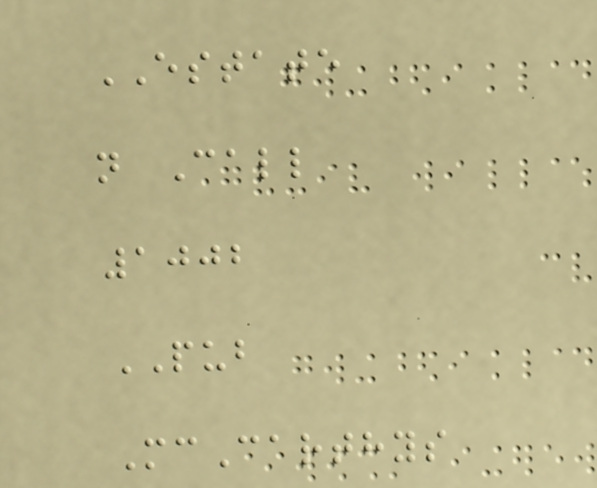ESTATE
n Call
1002
PUB
McCarthys
